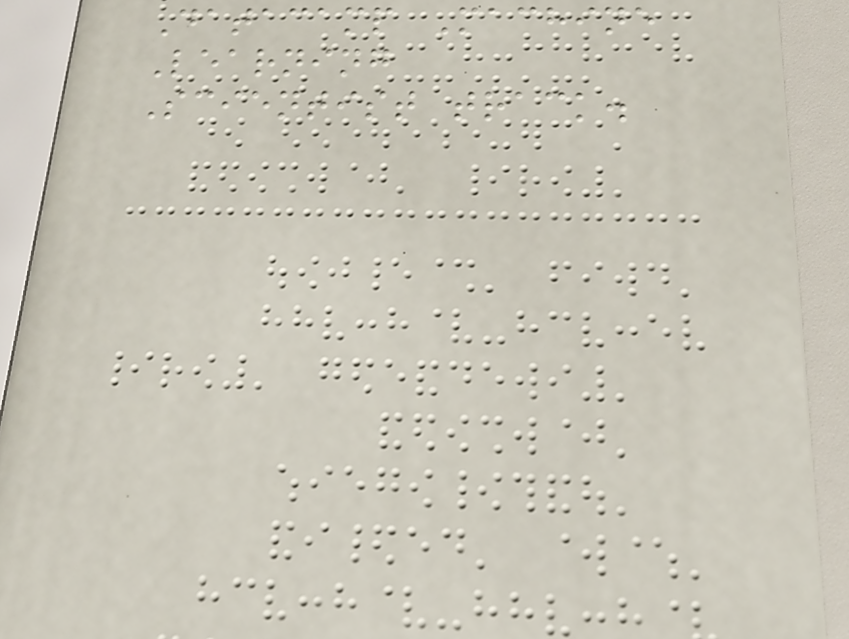Datacamp Machine
Learning
Scientist track.
